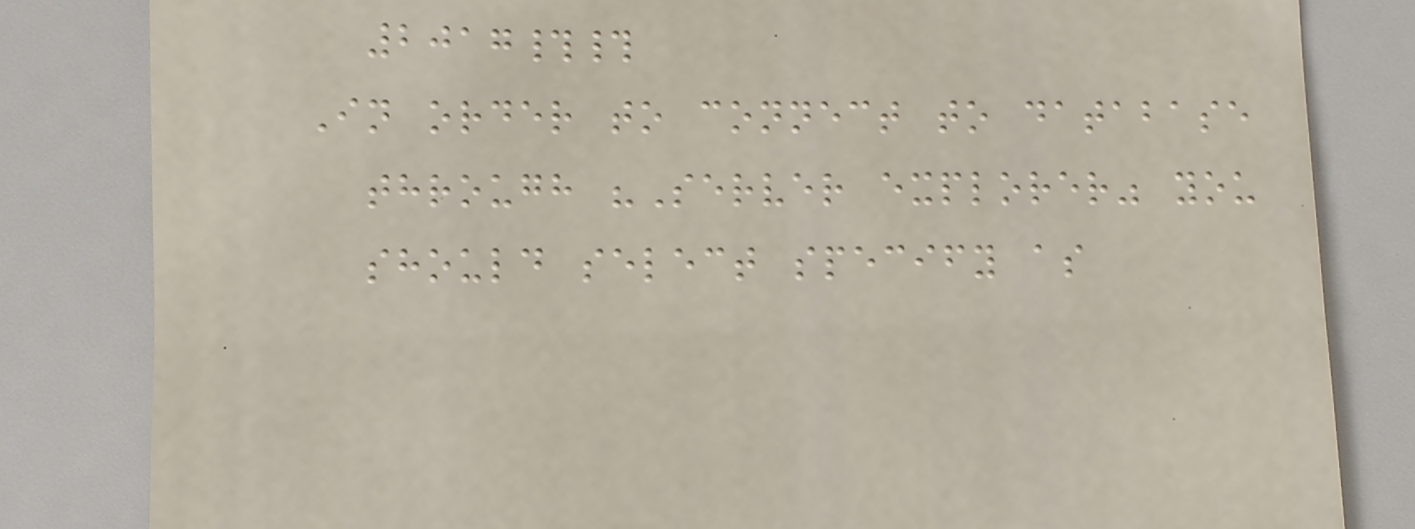2017##
In order to connect to database
through "Server explorer" you
should select specify as
